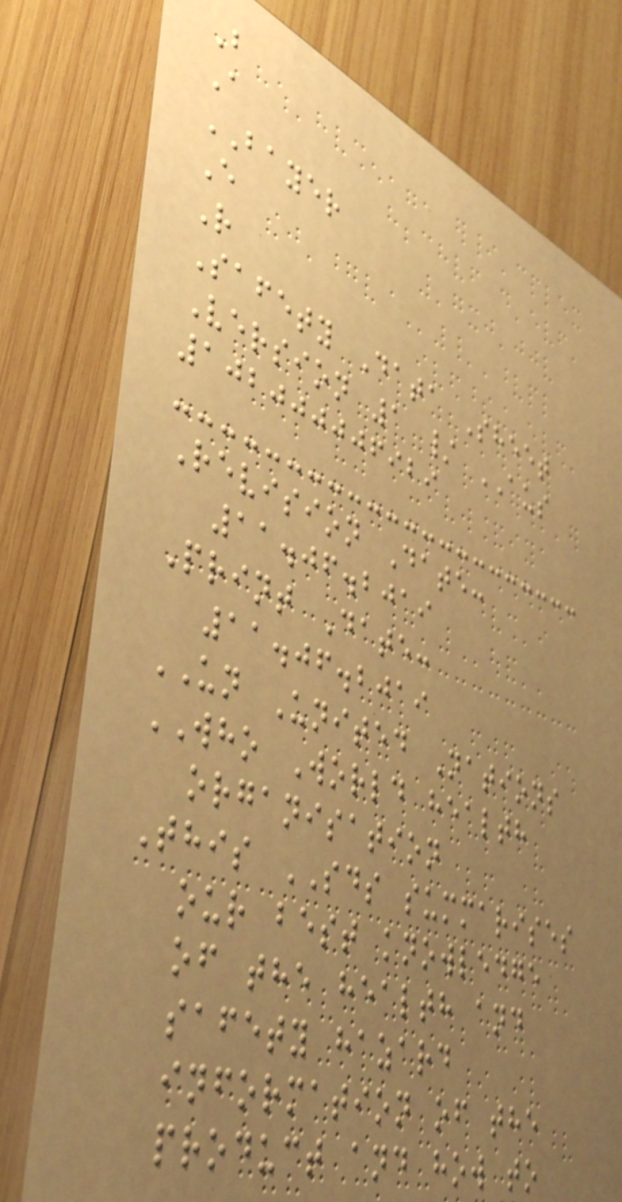B
A
BAYER
E
R
Safety Data Sheet
Version 1 / AUS
102000006929
Revision Date:
11.06.2019
Print Date:
11.06.2019
UN United Nations
WHO World health
organisation
This SDS summarises
our best knowledge
of the health and
safety hazard
information of the
product and how to
